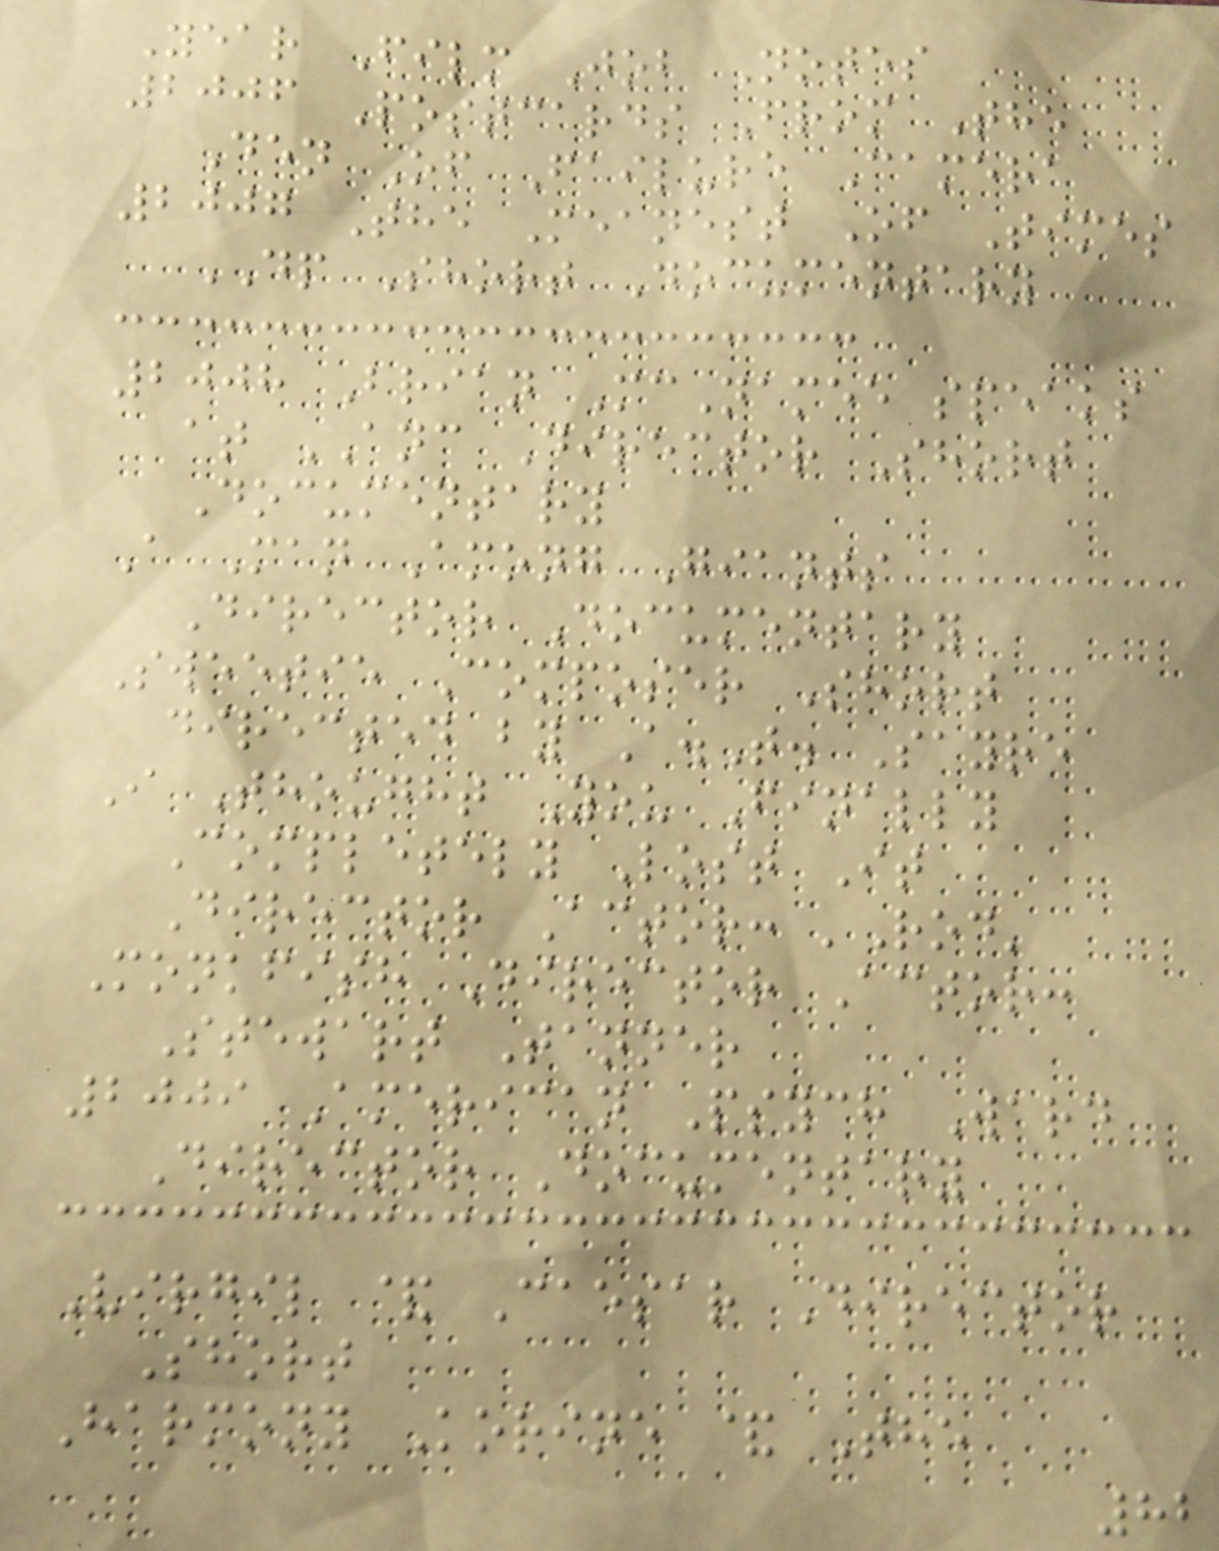Year Film Job Notes
2006 Postcards From The
Den Of Failure Camera
2007 The Meanest Of Times
DP Short Documentary
2008 Brian McNamee speaks
at ANC Director Short
Documentary
A Man Among Giants
Director Documentary
Sweetie Composer Short
directed by A.T. Sayre
I Thought You Finally
Completely Lost It
Director Actor: 'Rod'
Monkfish Director Actor:
Stewart Tanner
2009 American Psych Ward
Director Documentary
Virgil & Caesar Director
Short
Harmony Korine & The
82
